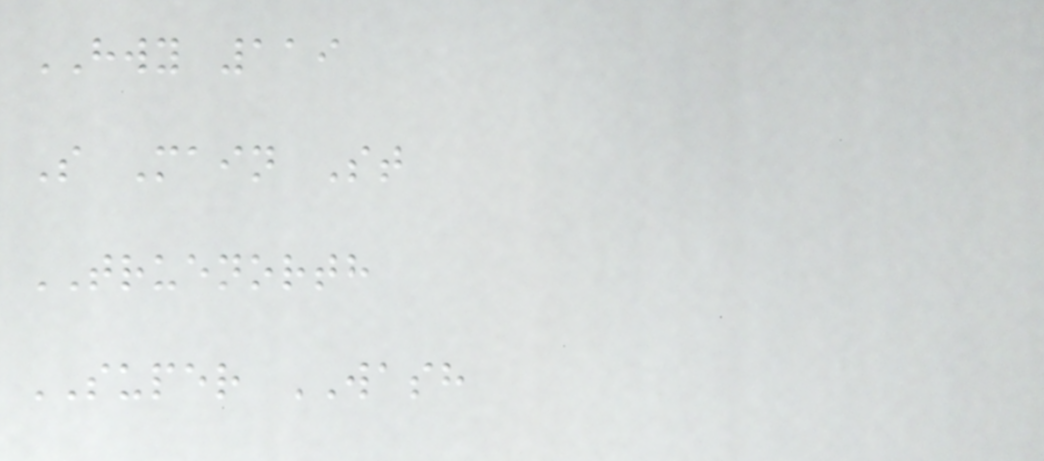HWY 119
S Main St
TRUENORTH
SUPER WASH
